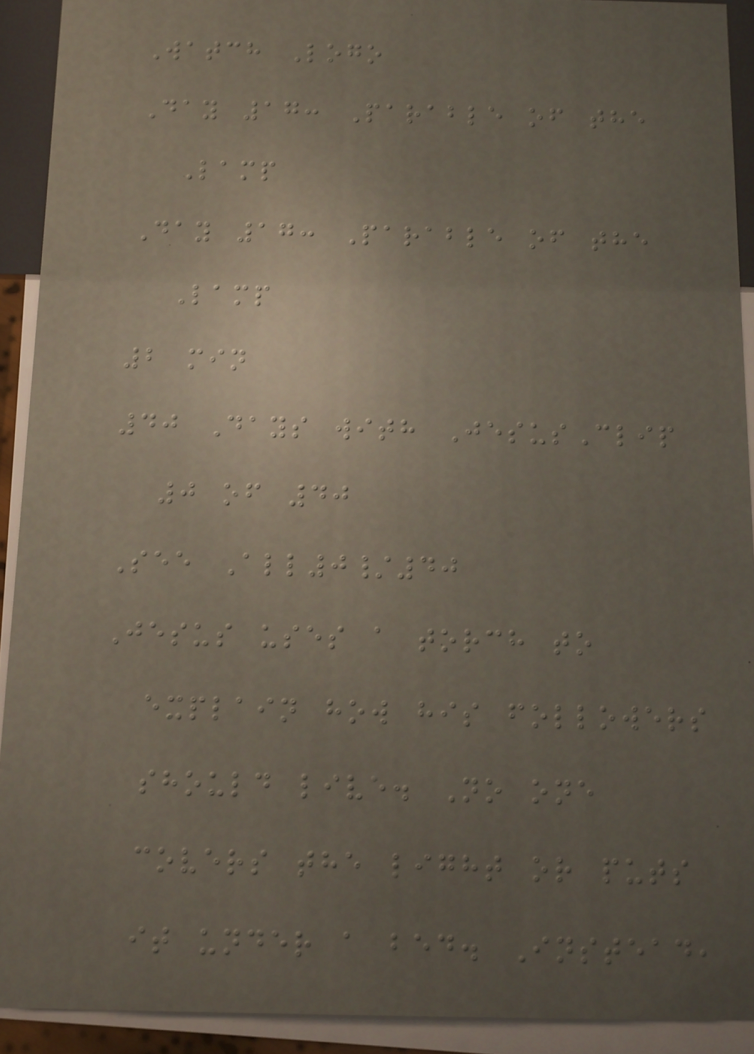Watch Logo
Day 17: Parable of the
Lamp
Day 17: Parable of the
Lamp
2 min
40 Days with JesusClip
0 of 40
See All0/40
Jesus uses a torch to
explain how his followers
should live. No one
covers the light or puts
it under a bed. Instead,
